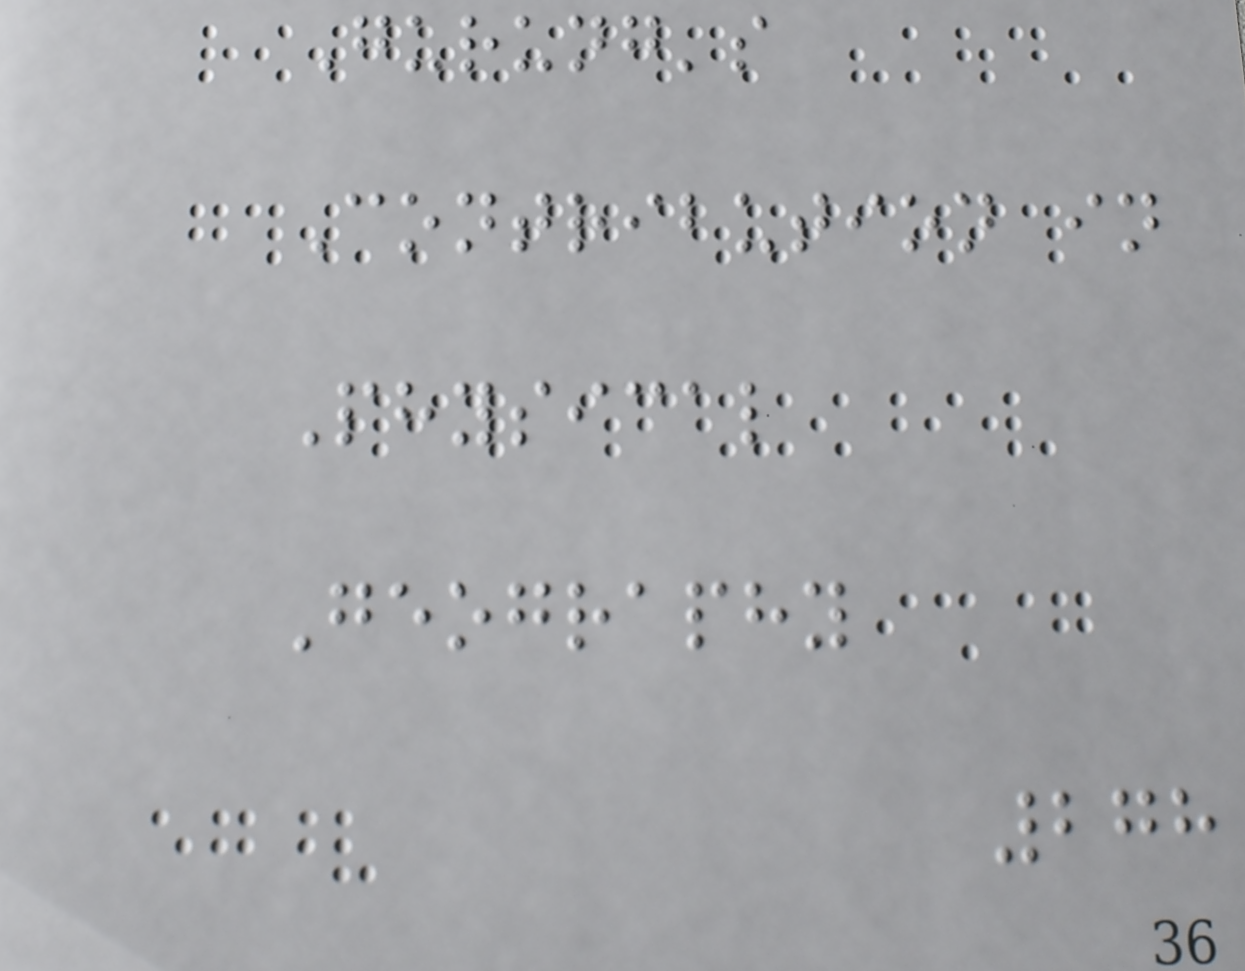Gurung's
Contribution in
Physical
Geography
278
